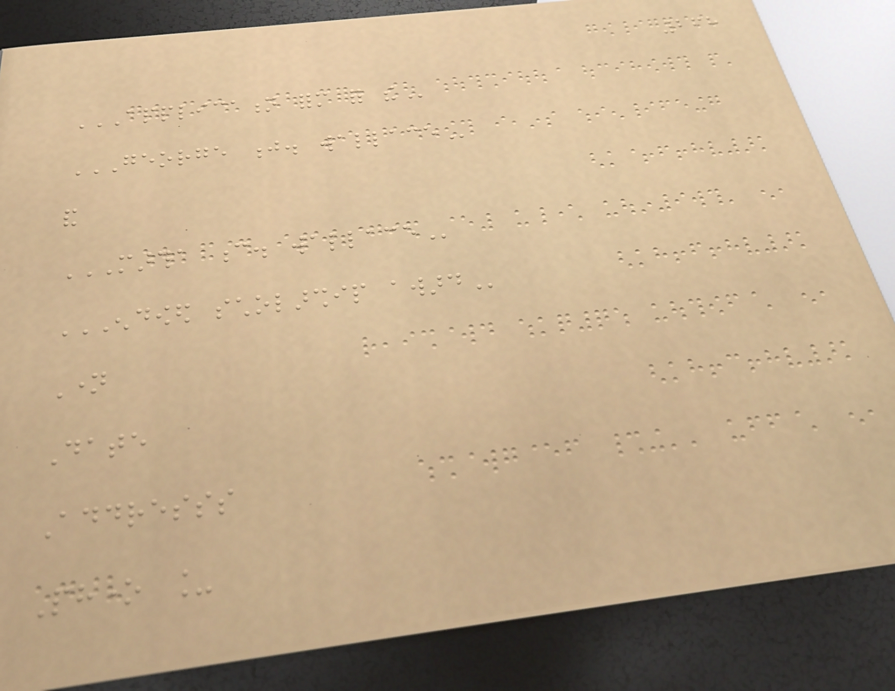268
APPLICATION FORM FOR THE
GEORGE J. WALLACE
and
MARTHA C. WALLACE
ENDOWED SCHOLARSHIP AWARD
Name
Date
Addresss
Phone _
